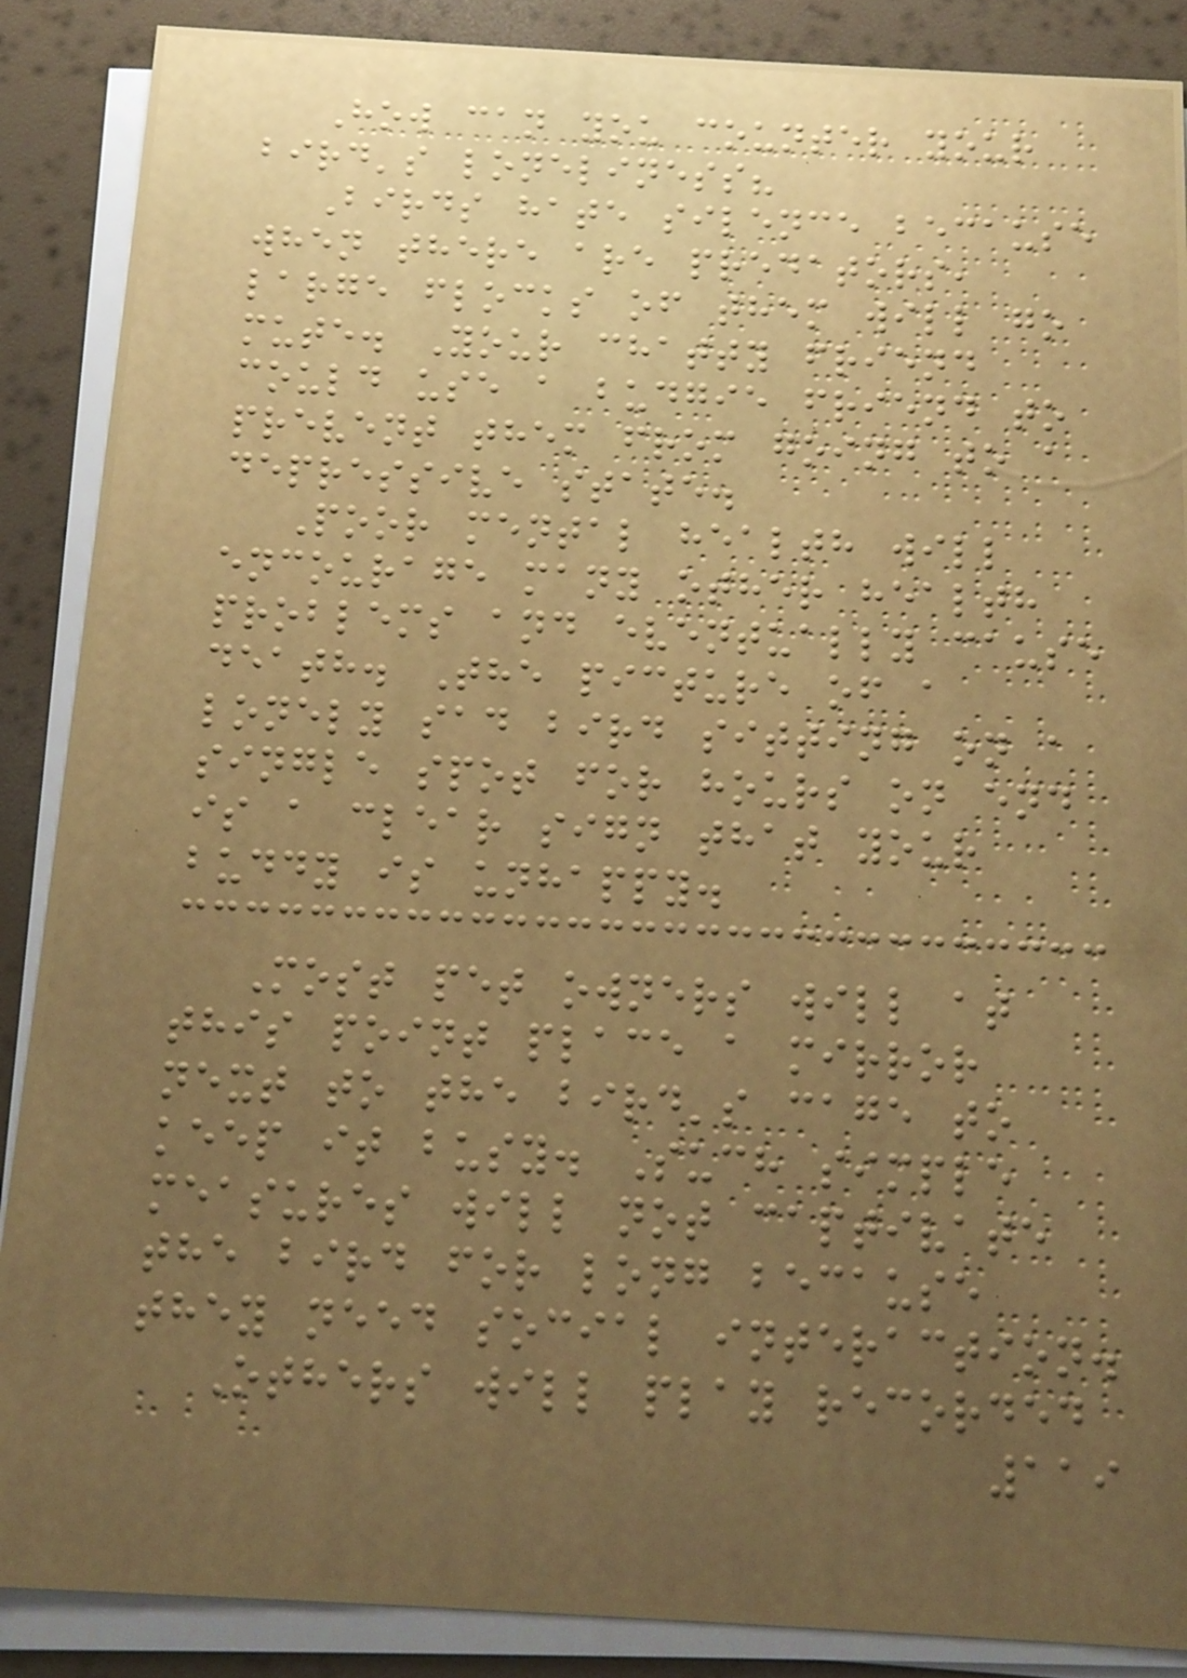How can you counter your
bird's loneliness?
Birds hate silence because
when there are predators,
large flocks of them will go
mute. Your chatty friend
could use a budgie friend to
prevent them from going to a
depressive state.
Poor mental health will
encourage many other health
problems and eventually cause
death. The picture of a
lonely sad bird sitting on a
single spot for hours on end
is a clear sign that your
buddy is unhappy.
Most pet owners will at
this point place a mirror
next to the bird's cage to
keep it busy. Such simple
measures will not captivate
the bird for long because
they need social interaction.
Others will play recorded
119
